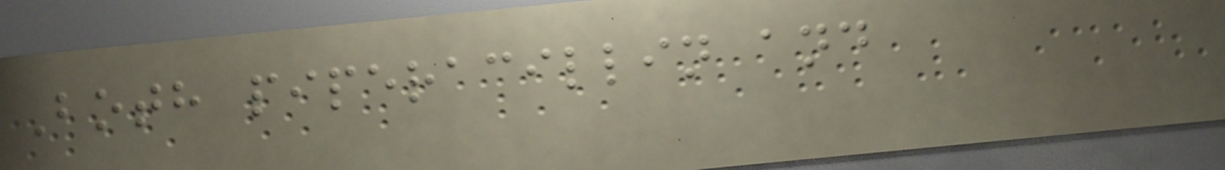Both piperacillin and
